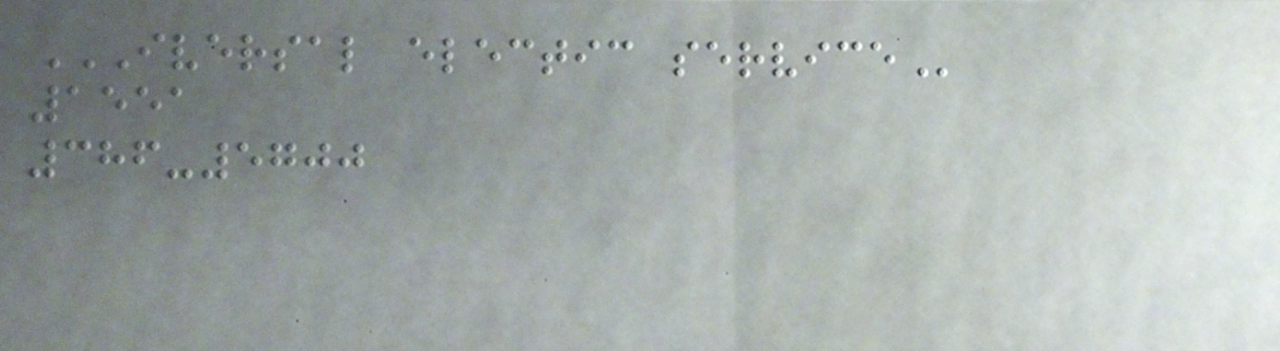IVERSAL ELECTIC SERVICE
1551
386-5700
